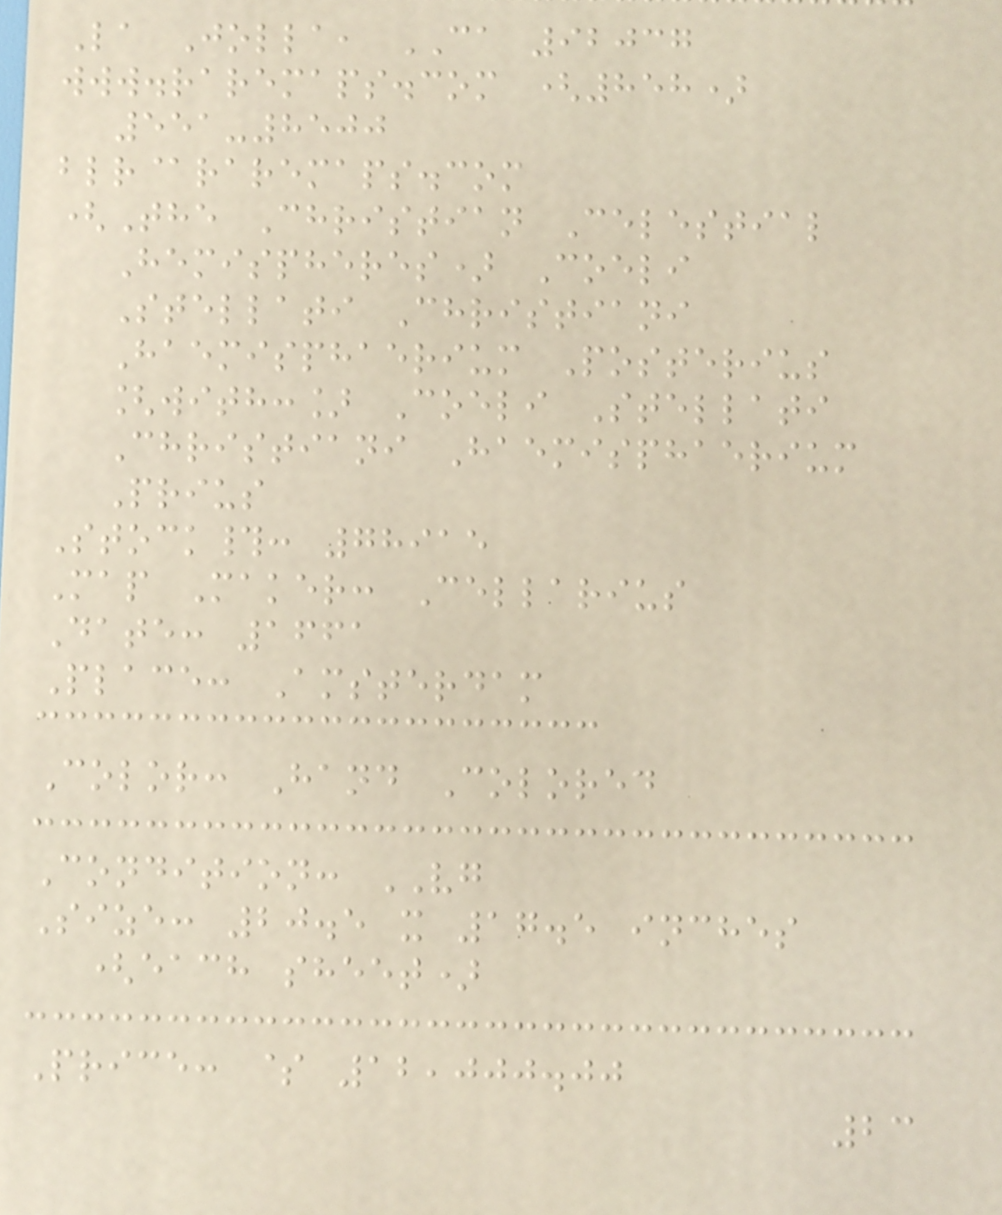La Jolla, CA 92037
www.raremaps.com (858)
551-8500
blr@raremaps.com
(The Christian Celestial
Hemispheres) Coeli
Stellati Christiani
Haemisphaerium Posterius
[with:] Coeli Stellati
Christiani Haemisphaerium
Prius
Stock#: 78915
Map Maker: Cellarius
Date: 1661
Place: Amsterdam
Color: Hand Colored
Condition: VG
Size: 20.5 x 17.5 inches
(each sheet)
Price: $ 12,000.00
23
